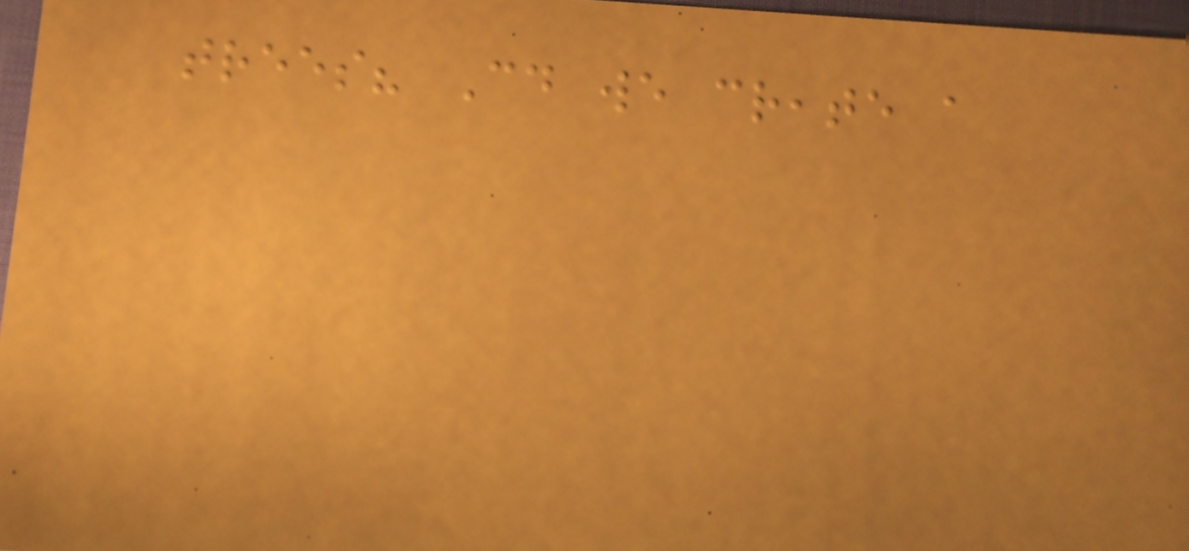trees? Could we create a
